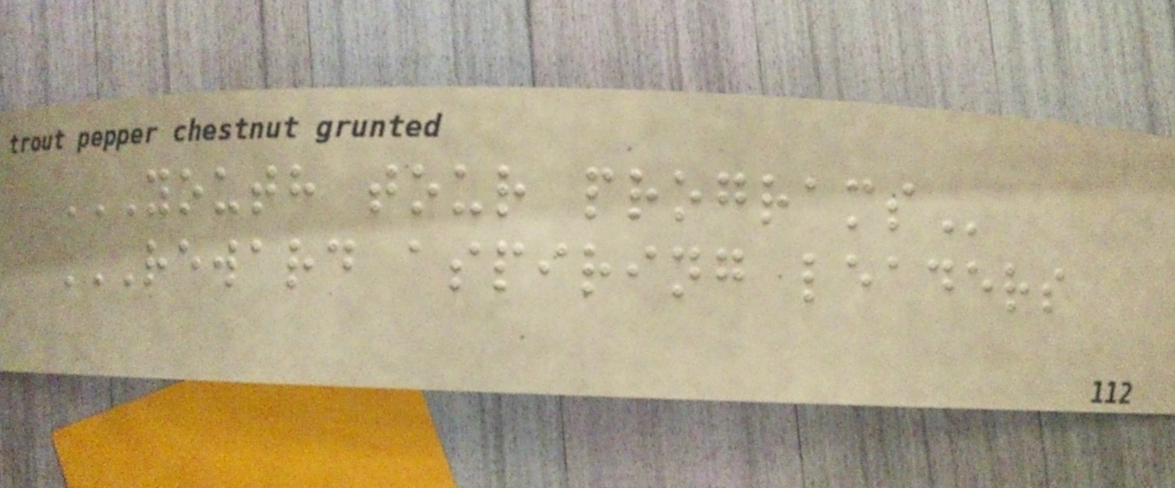YOUTH TOUR PROGRAMS
REWARD ASPIRING LEADERS
